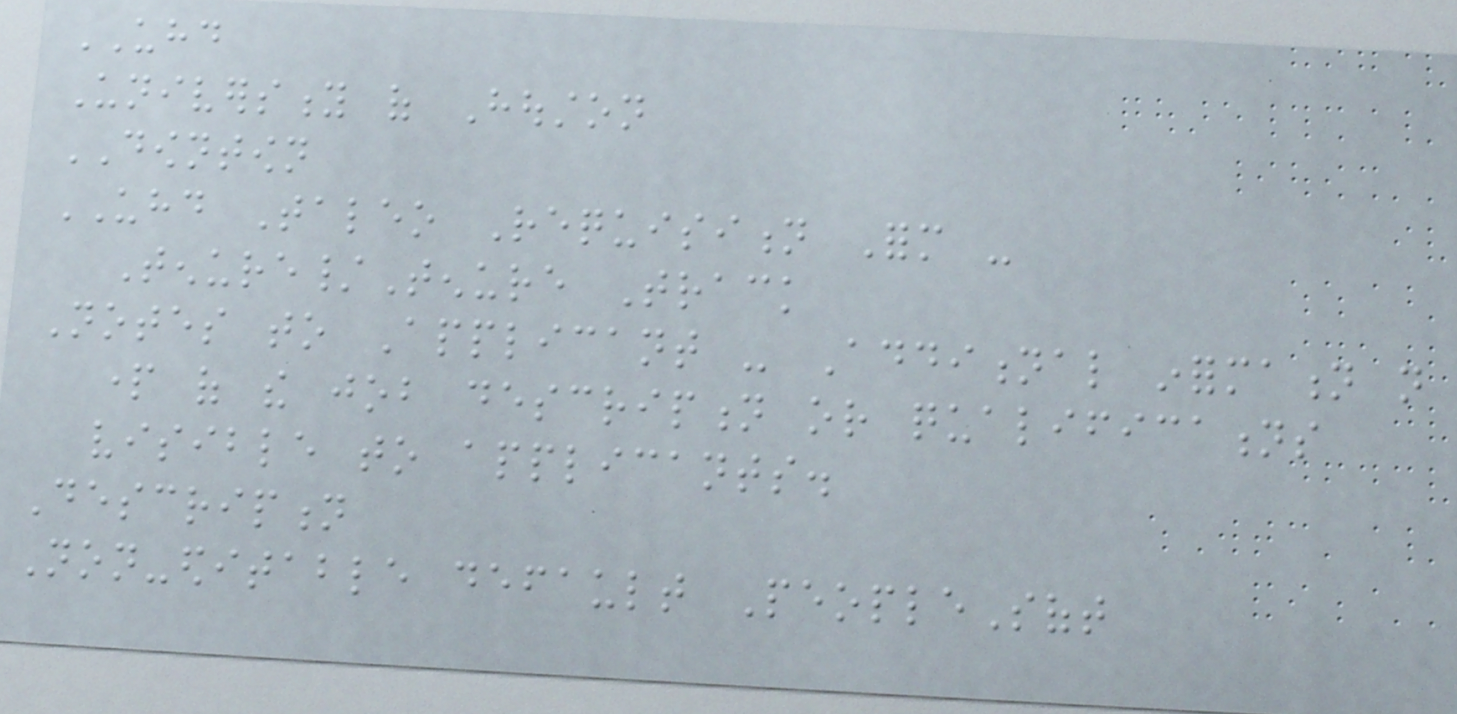UHD
University of Houston
DOWNTOWN
UHD Taleo Requisition Form -
Tenure/Tenure Track
Notes to Applicant - Additional information not
part of the job description or qualifications
visible to applicants.
Description
Non-editable default PeopleSoft
